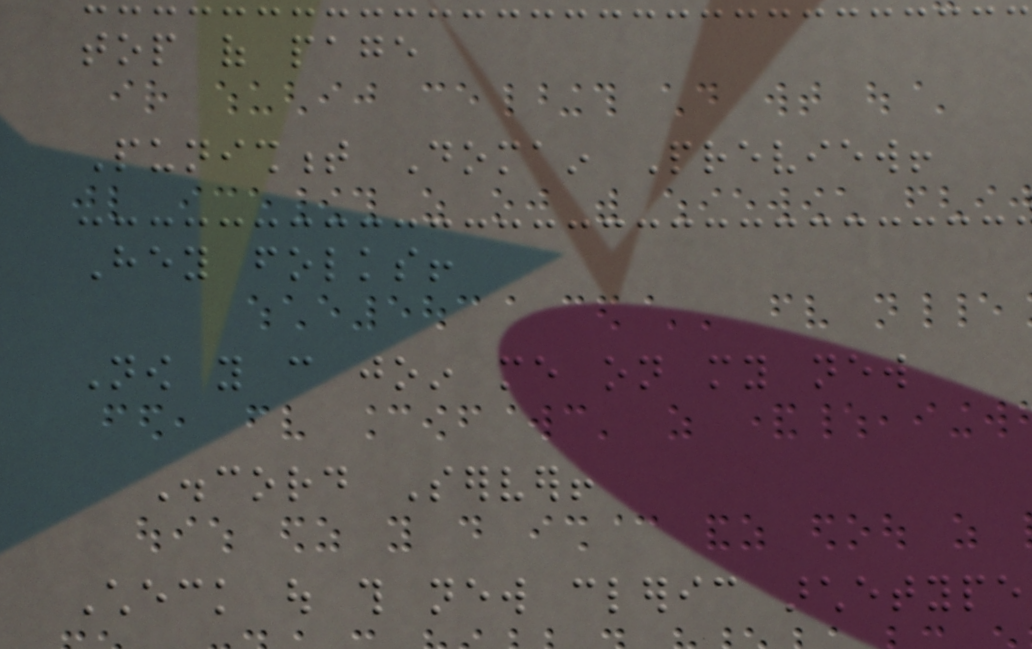top of page
Punishment Domain Preview!
Hey folks!
Now you can join me on my new
Discord Server!
Check out this new cleric archetype
